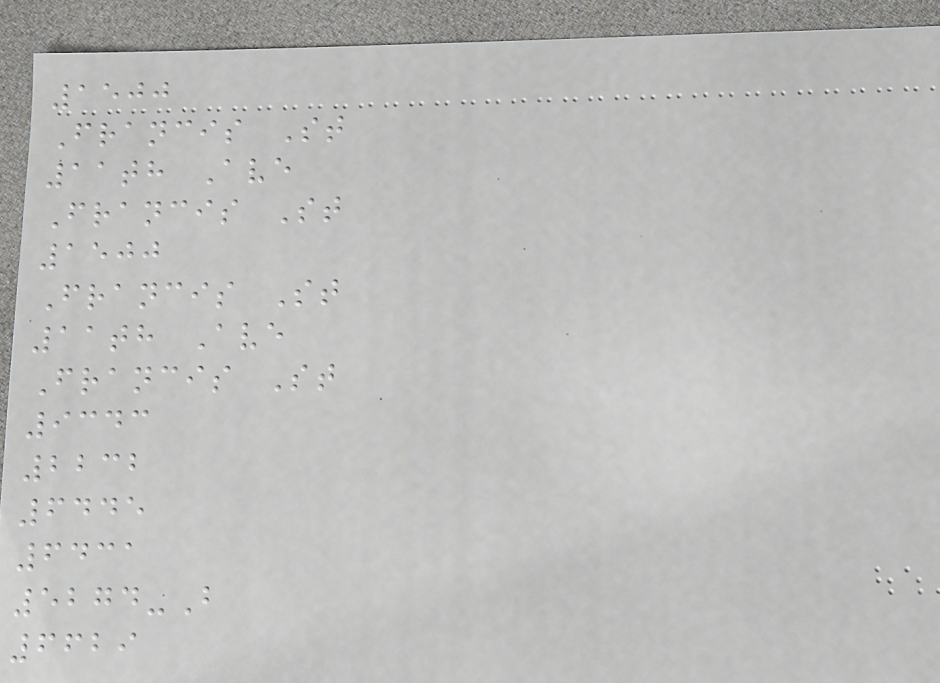1500
Francis St
11th Ave
Francis St
1500
Francis St
11th Ave
Francis St
9343
2232
6445
6431
5274-B
6629
